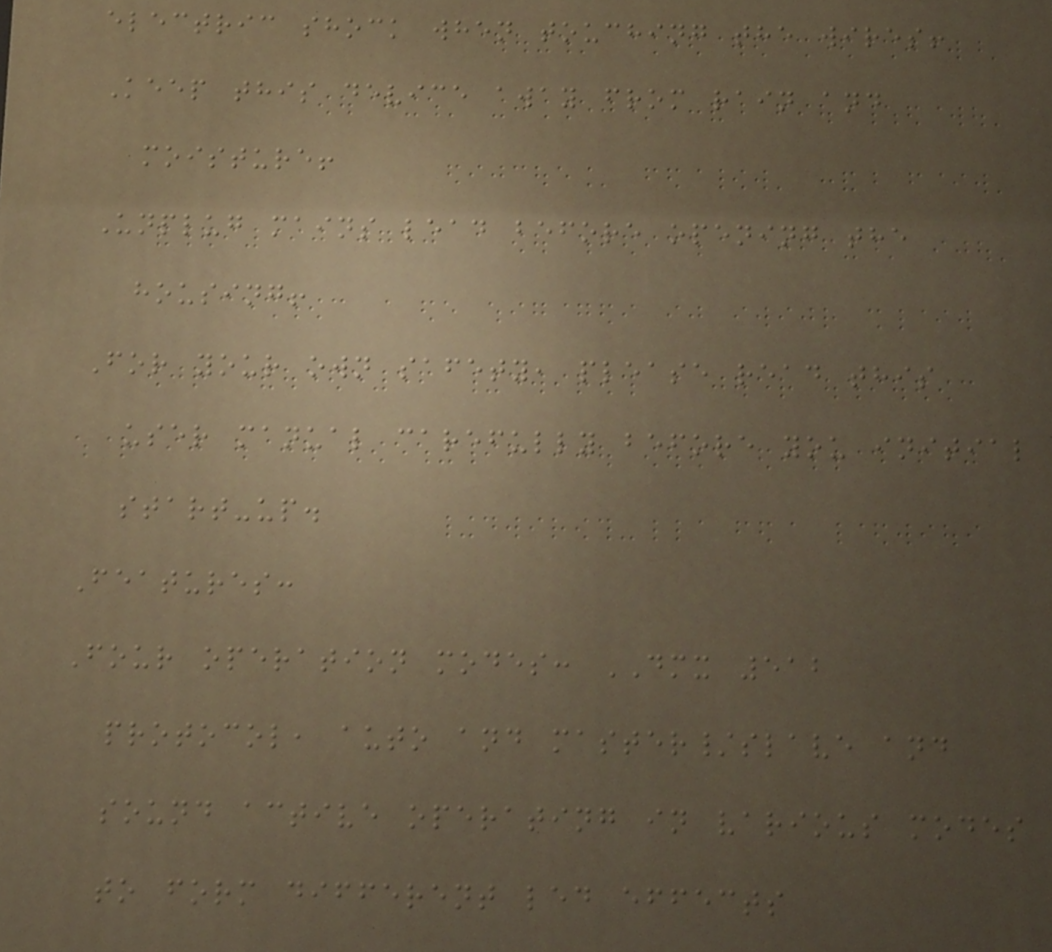electric shock when touching the wires!
Keep this device away from rain and
moisture!
Unplug mains lead before opening the
housing!
For your own safety, please read this
user manual carefully before you initial
start-up.
Features:
Four operation modes: DMX 512
protocol, auto and master/slave and
sound active operating in various modes
to form different led effects
